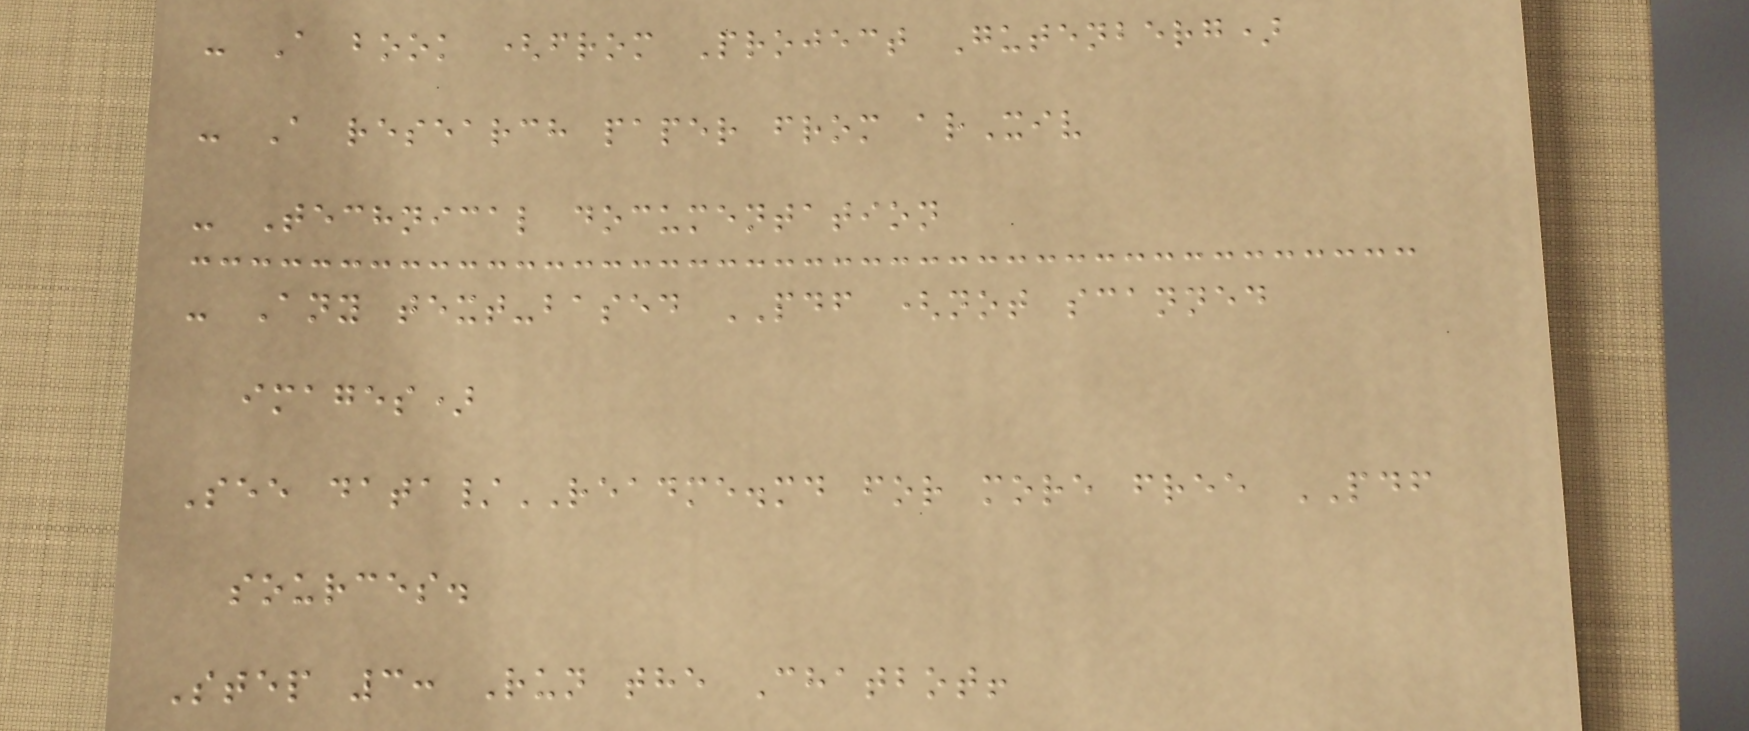- A book (from Project Gutenberg)
- A research paper from arXiv
- Technical documentation
- Any text-based PDF (not scanned
images)
See data/README.md for more free PDF
sources.
Step 3: Run the Chatbot!
